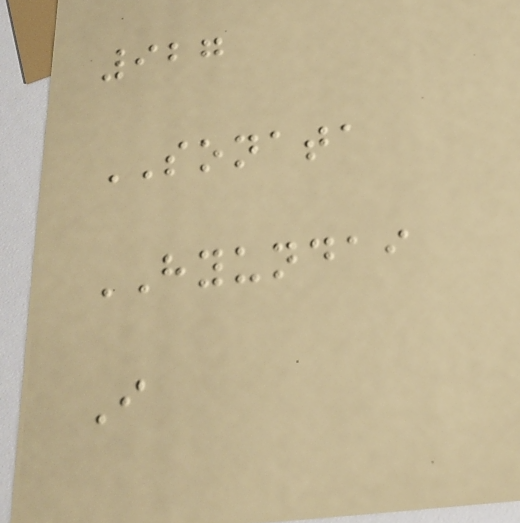927
SONATA
HYUNDAI
I
